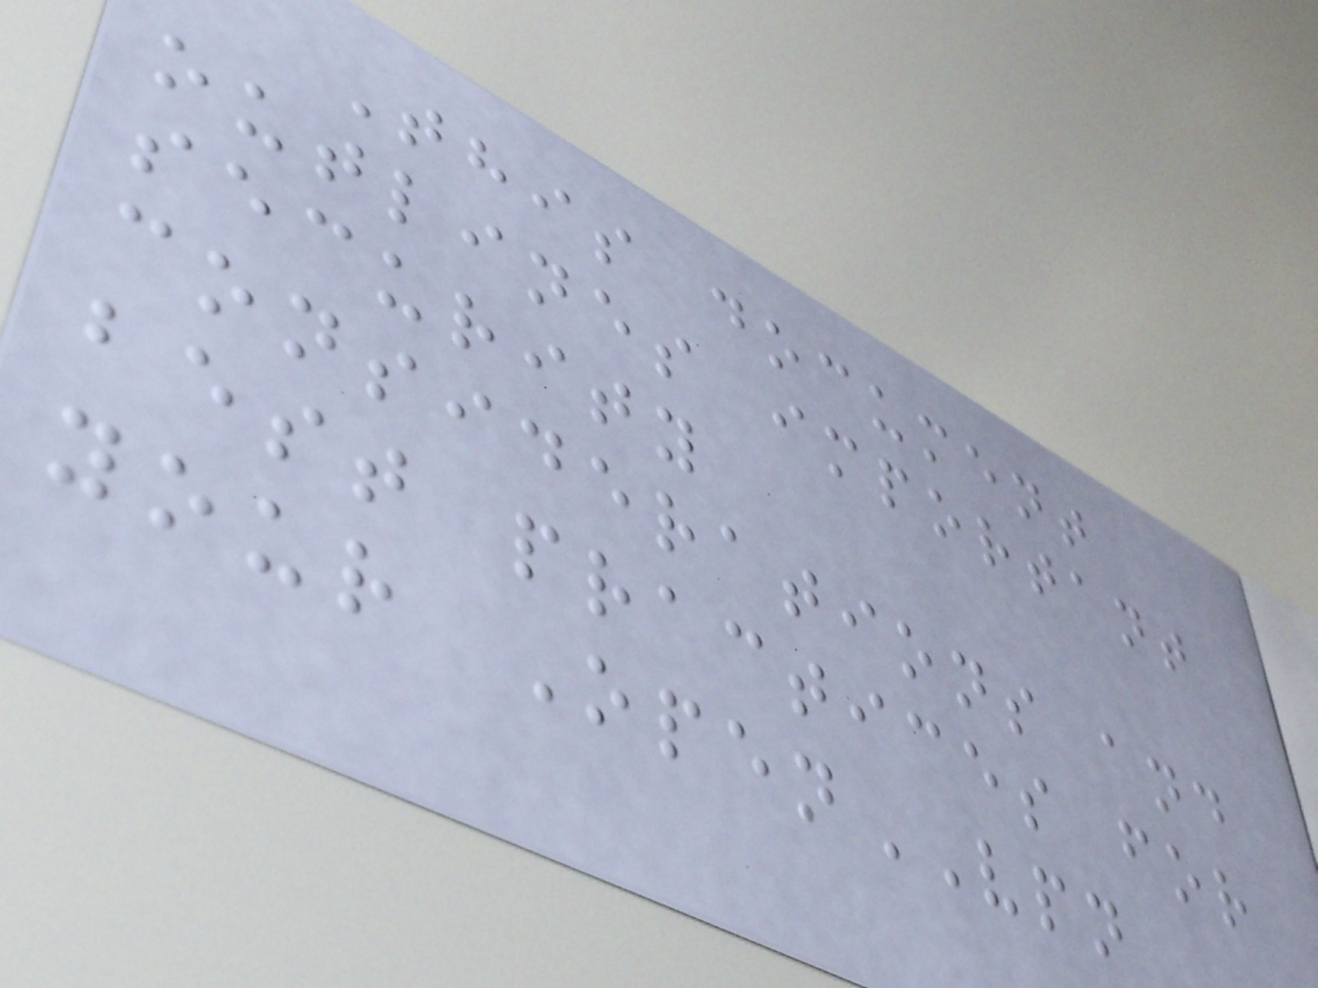This document
outlines important
security
considerations and
best practices for
your OpenVPN
